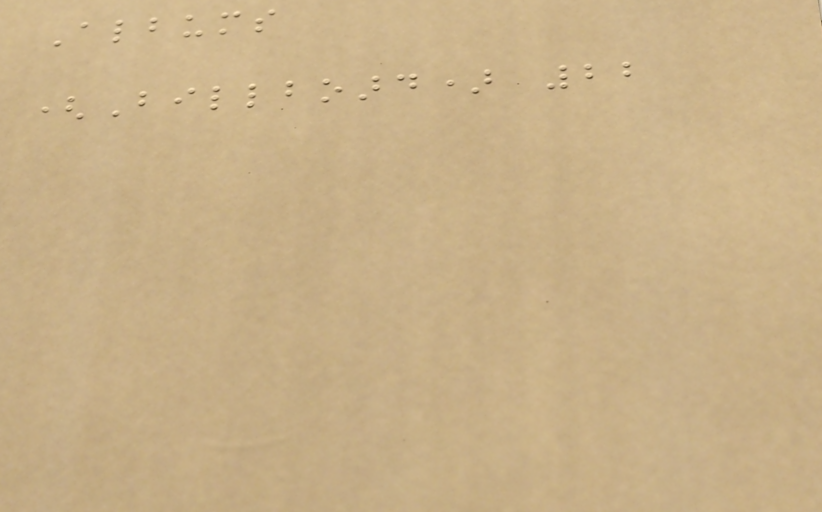Albums
(Billboard) 22
